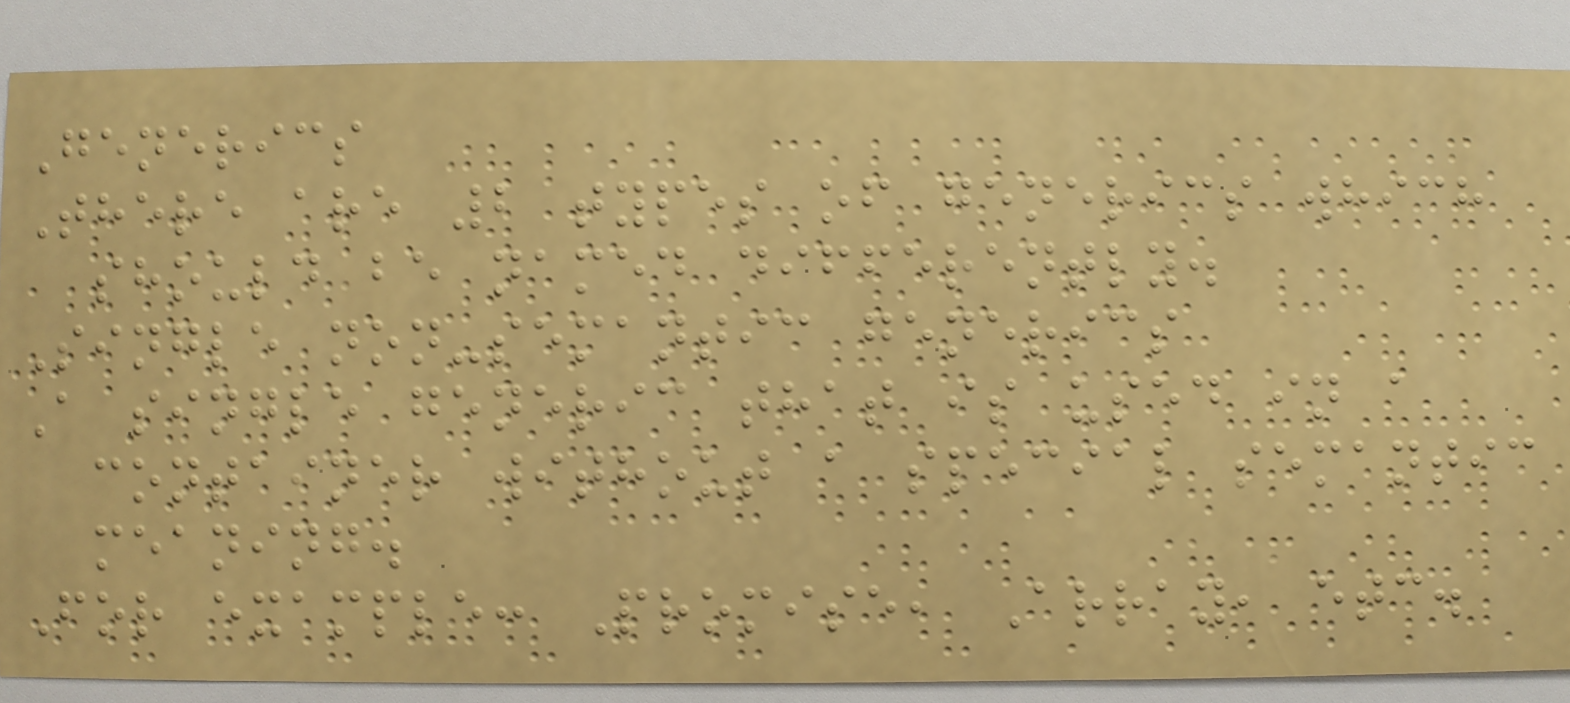Generics
There are 2 types of generics which
should be named differently.
Single non-semantic generics
A single generic that is used in a
container without a special semantic
meaning.
For example: Promise, Array, etc.
